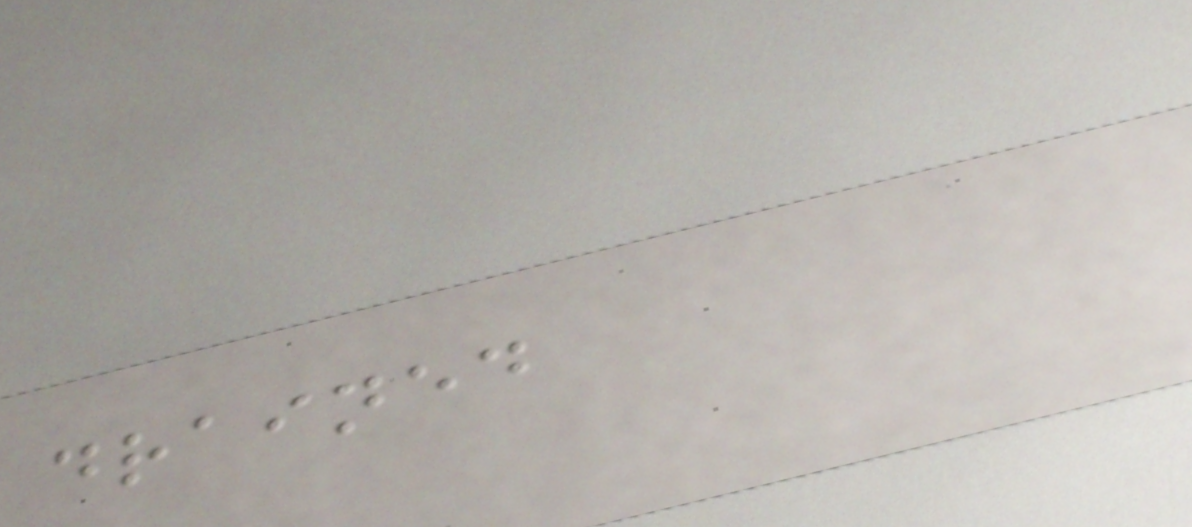drained
